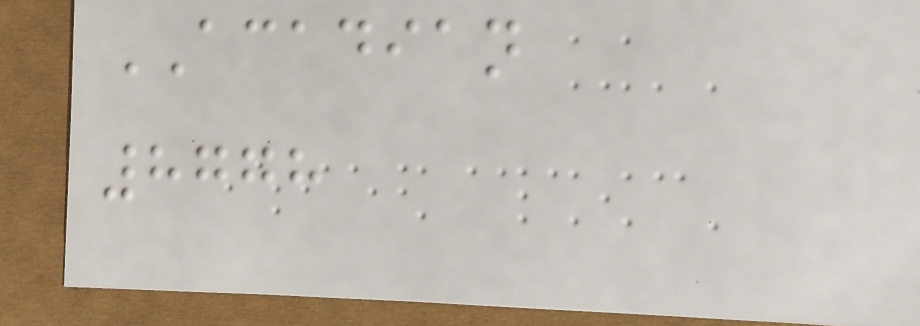ACADIAN
8778
